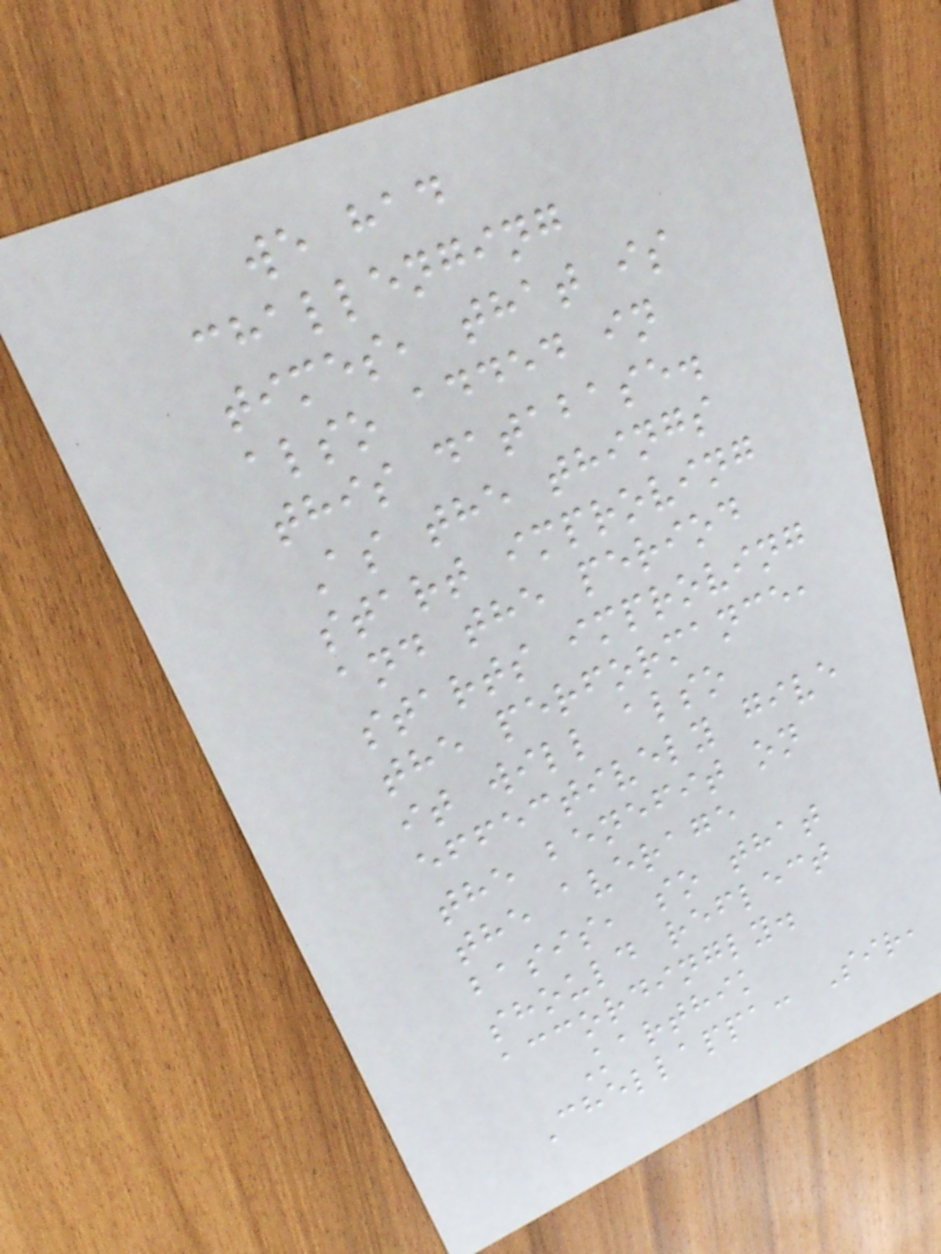we had
challenging
times, that is
also added in
this database.
As the things
start improving
and the period
starts improving
the performance,
it will also
effectively give
the benefit on
the average
basis, so that
should reflect
accordingly.
Karthik
Chellappa: Sir,
